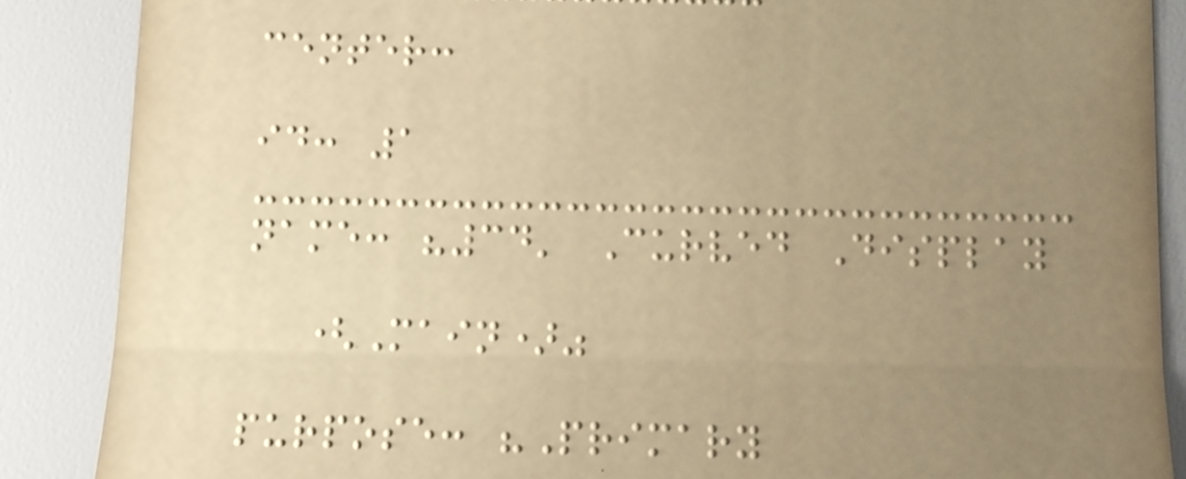center:
id: 1
name: "34' Curved Display
(Main)"
purpose: "Primary
